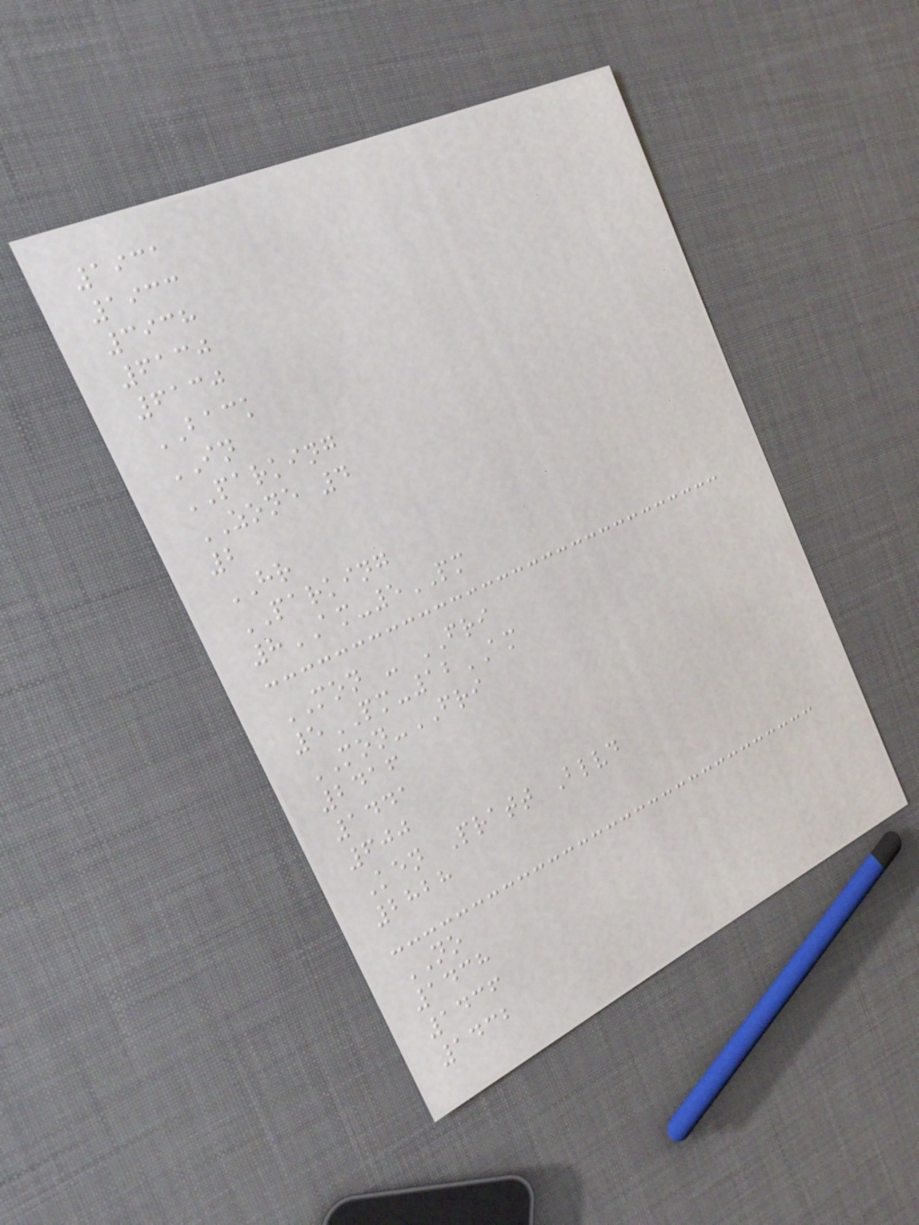1931
1933
3938
6130
6130
BACK
IN
PARKING
ZONE 4
2
HR
PARKING
8AM-5PM
MON - FRI
5PM-12AM
MON-FRI
2416
1441
600
Ken Pratt Blvd
2828
NO
1438
1436
1432
